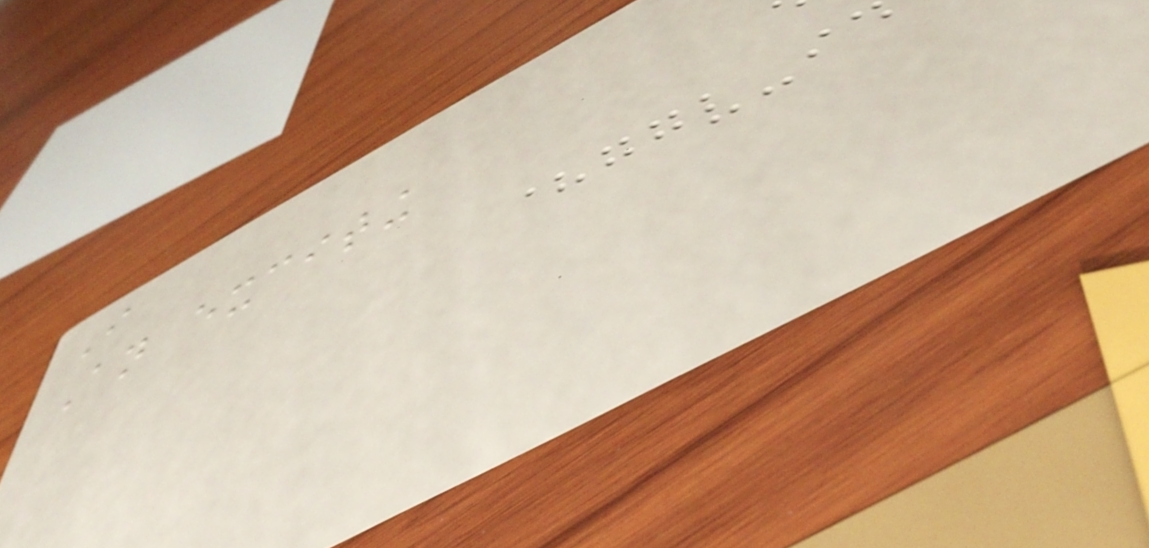I
An exciting
